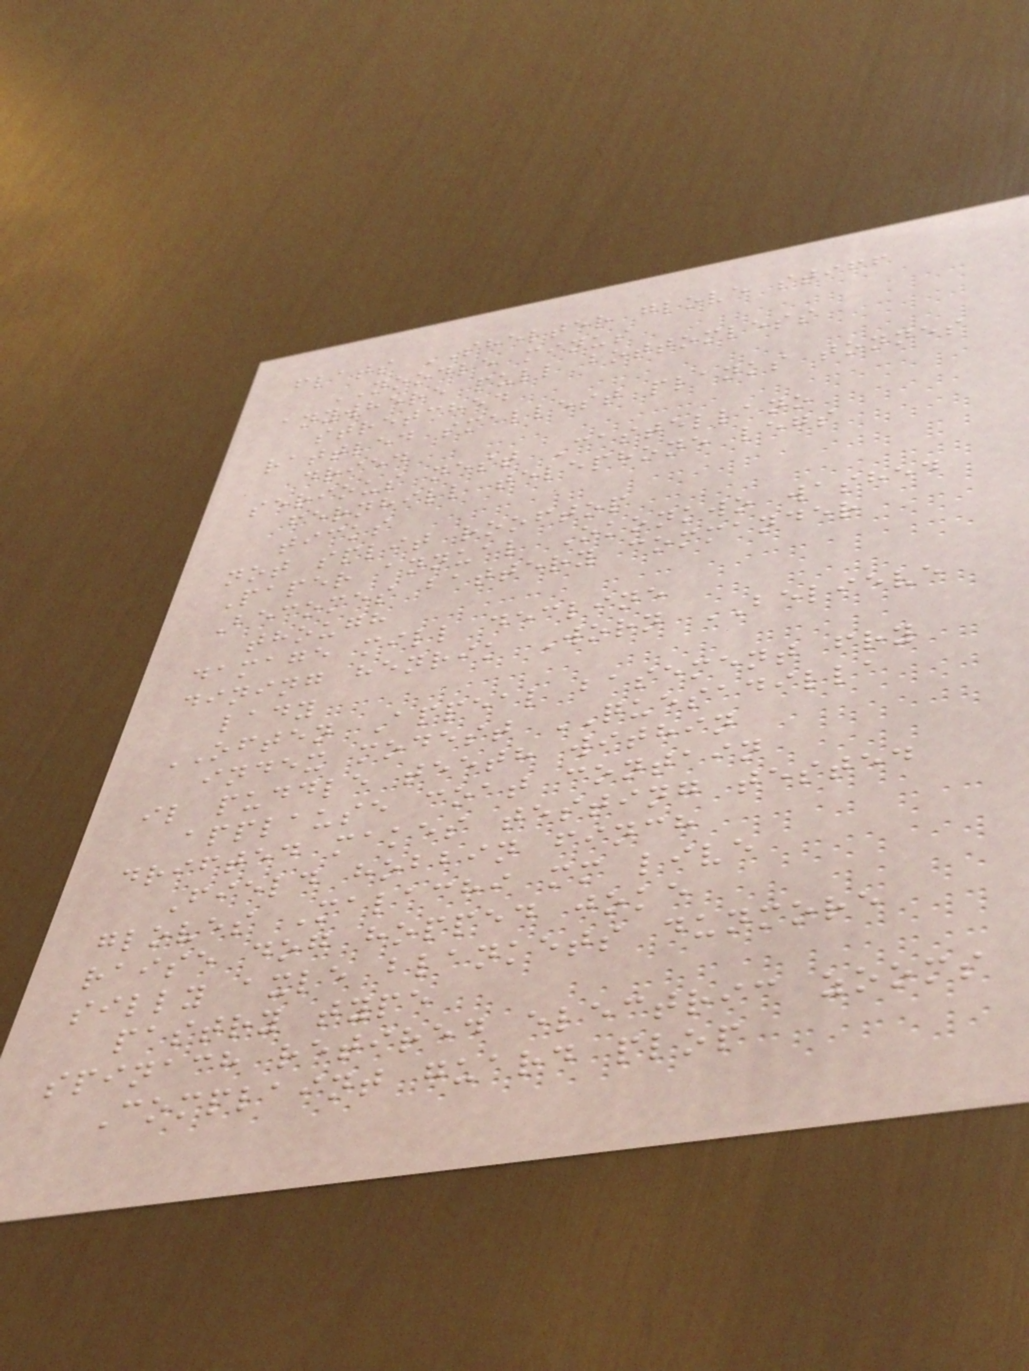flats SHELTER glove stiff
NOODLE minus
anywhere pull bottomless
stretched
rattled smallest planks tonnes
dried
serious nest Castellano
fernhill telephone legs
ticks
not split rooftop
Paper annual Okonkwo washed
Becomes battery commander
though
damage mill decline
dining henrik Worn BELIEVE
lady
OFTEN Appeal basement fry
index modest QUESADILLA
il puddle teeth within
applause coat contain
drifted makes testing tested
Field hobbin finch
gloves Malachi mm live
raise dog hopped joke
silly axle blankets dunmore
pastry type
spinach retired electric zooms
Complaint guard plop
